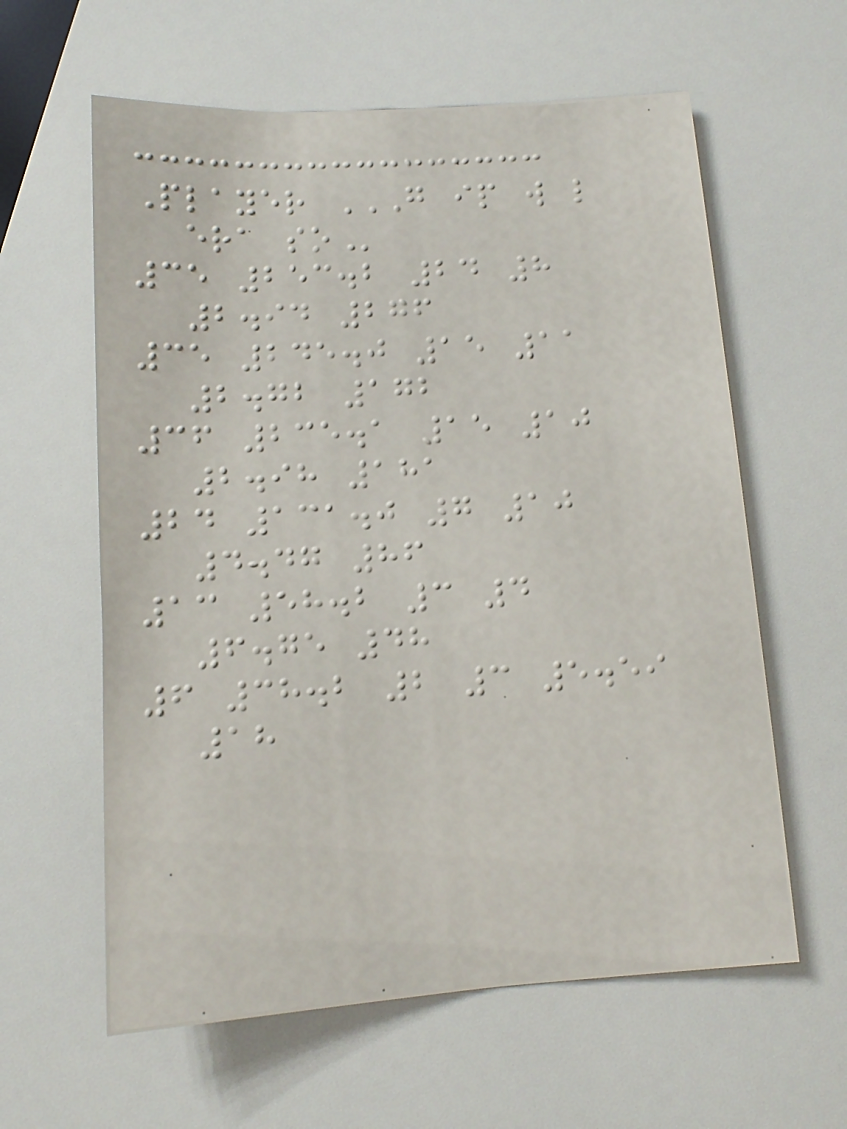Player G IP W L
ERA SO
35 253.2 24 8
2.94 276
35 245.0 15 11
2.72 172
36 235.1 15 10
2.98 181
24 131.0 7 10
4.47 86
13 58.2 3 4
6.75 48
6 38.2 2 3 5.59
18
